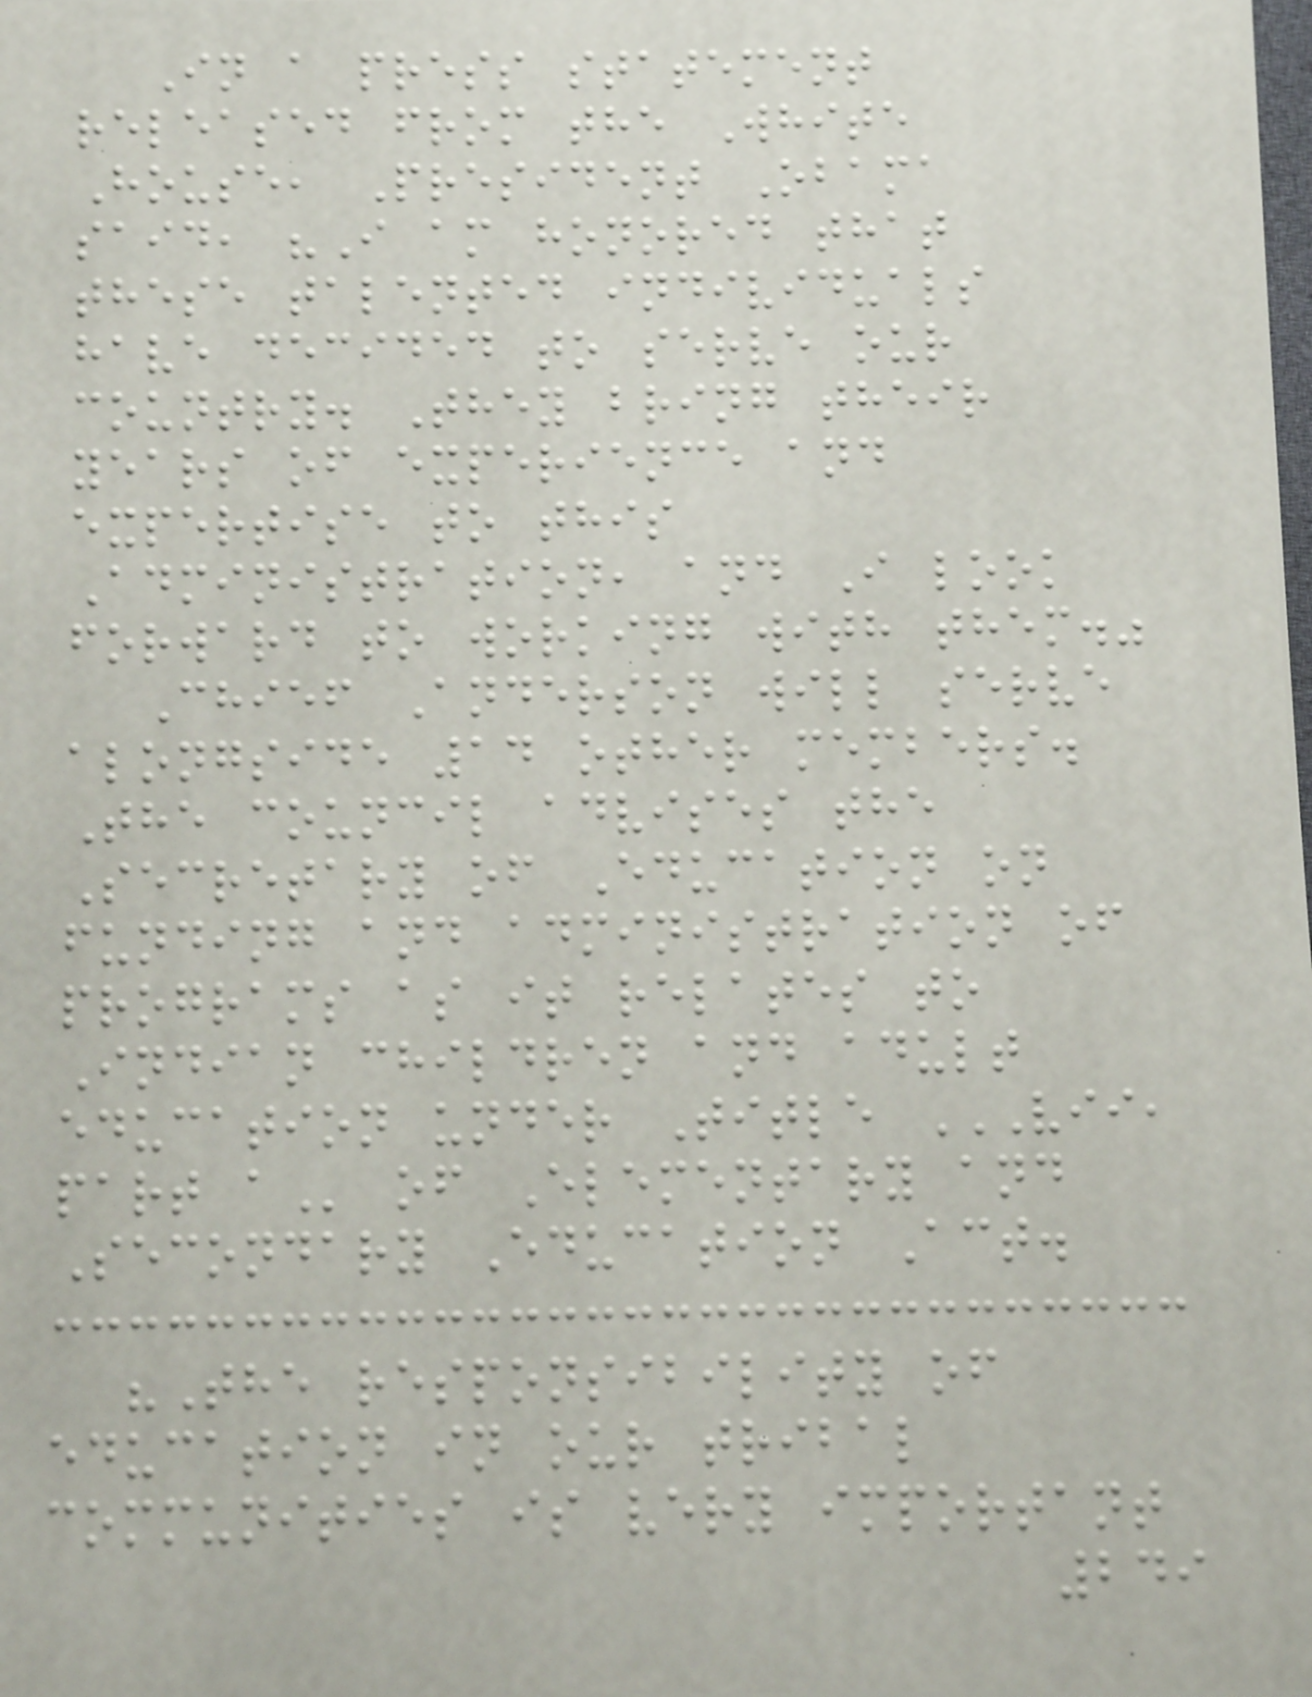In a press statement
released from the White
House, President Obama
said, "I am honored that
these talented individuals
have decided to serve our
country. They bring their
years of experience and
expertise to this
Administration, and I look
forward to working with them."
Chief Anderson will serve
alongside 14 other members.
The council advises the
Secretary of Education on
funding and administration of
programs as it relates to
Indian children and adult
education under Title VII,
PART A of Elementary and
Secondary Education Act.
"The responsibility of
education in our tribal
communities is very important
249
